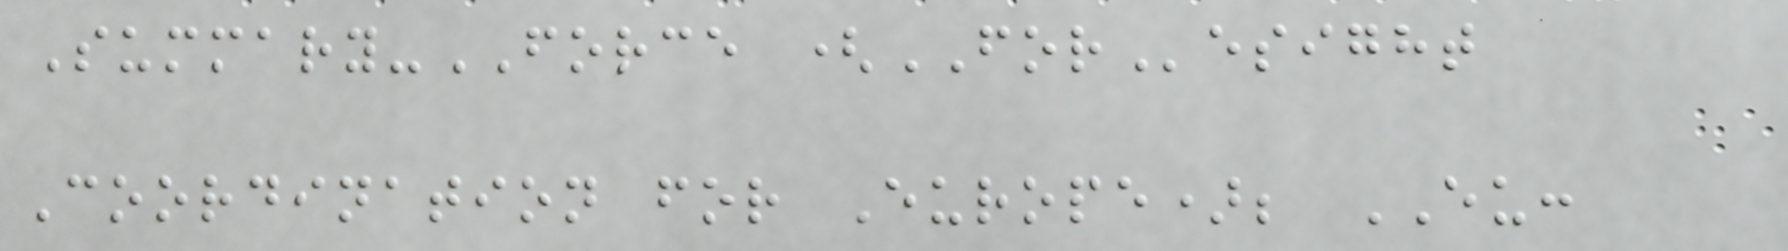Summary-FORCE (FOResight
Coordination for Europe); EU:
